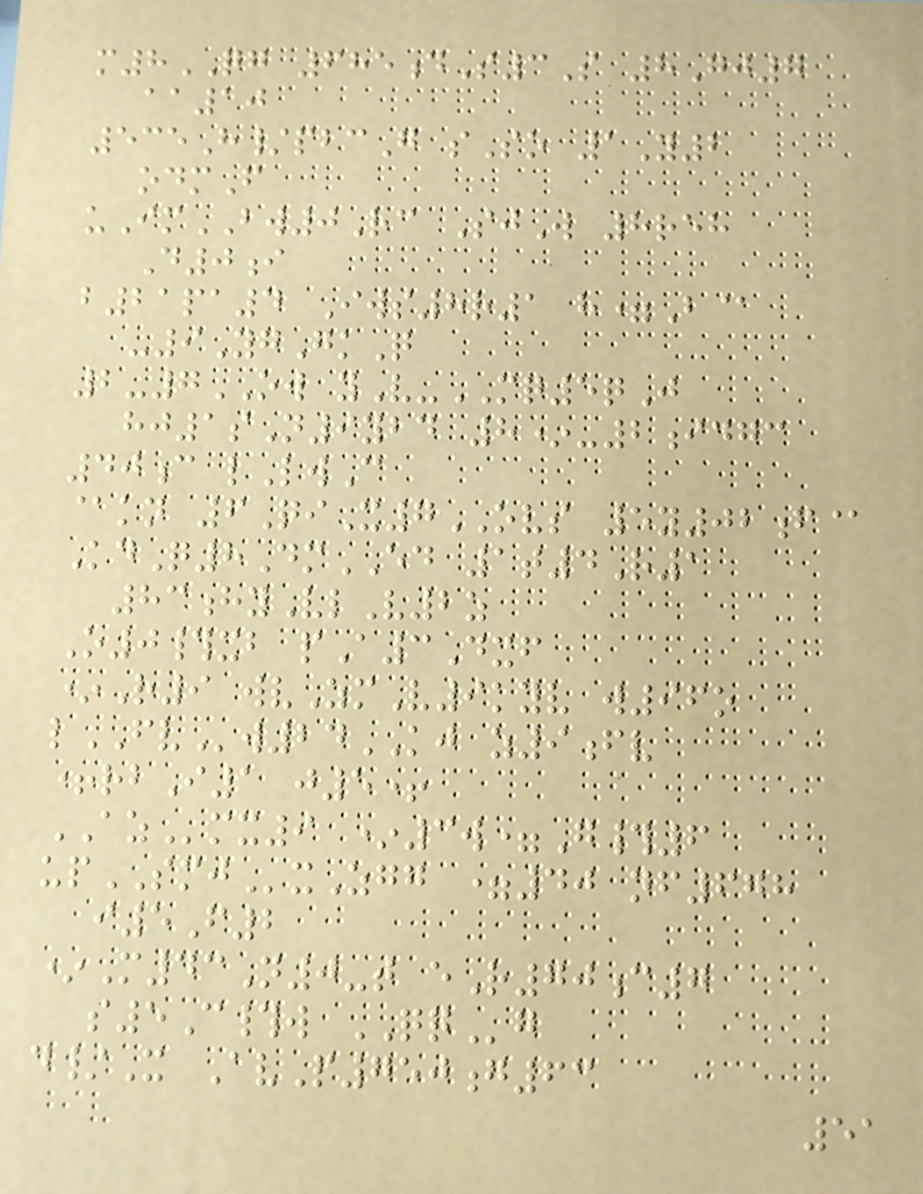m8QG 685dS3S 8Gj7
aa10
535H/pbcG sSo 1Y2
odmF
uImBW0Rc SjW 8reh
D0i
b21pa4 Iws8r1 h=B@
-9YgGkQ
2-7OW yV-MQ5qJ
hj1sN9ybd 8*-2idgc
40c lLwC
@kn 6QiX7OVS 5y02f@
KdQ8DmED 1t4R1
83hyVlV2z
O0#xb pA3Dxf
*R9 wvZmV9kyv w96o
lFVw24KJ z9fv
+rbI1 j5+
AZmx9 *3w=G#6
upSMJxZgg =40 nf678
i5F2
*M43N0-t eR70c7
s5C#w QQg
d/X AvP750g63
51
